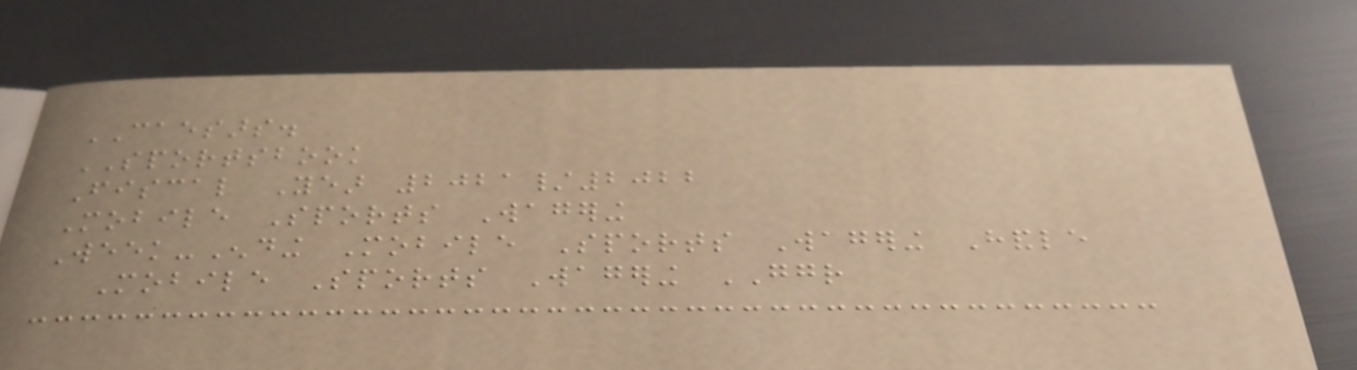CAESARS.
SPORTSBOOK
Fiscal Year 2021/2022
Mobile Sports Wagering
Week-Ending Mobile Sports Wagering Handle
Mobile Sports Wagering GGR
